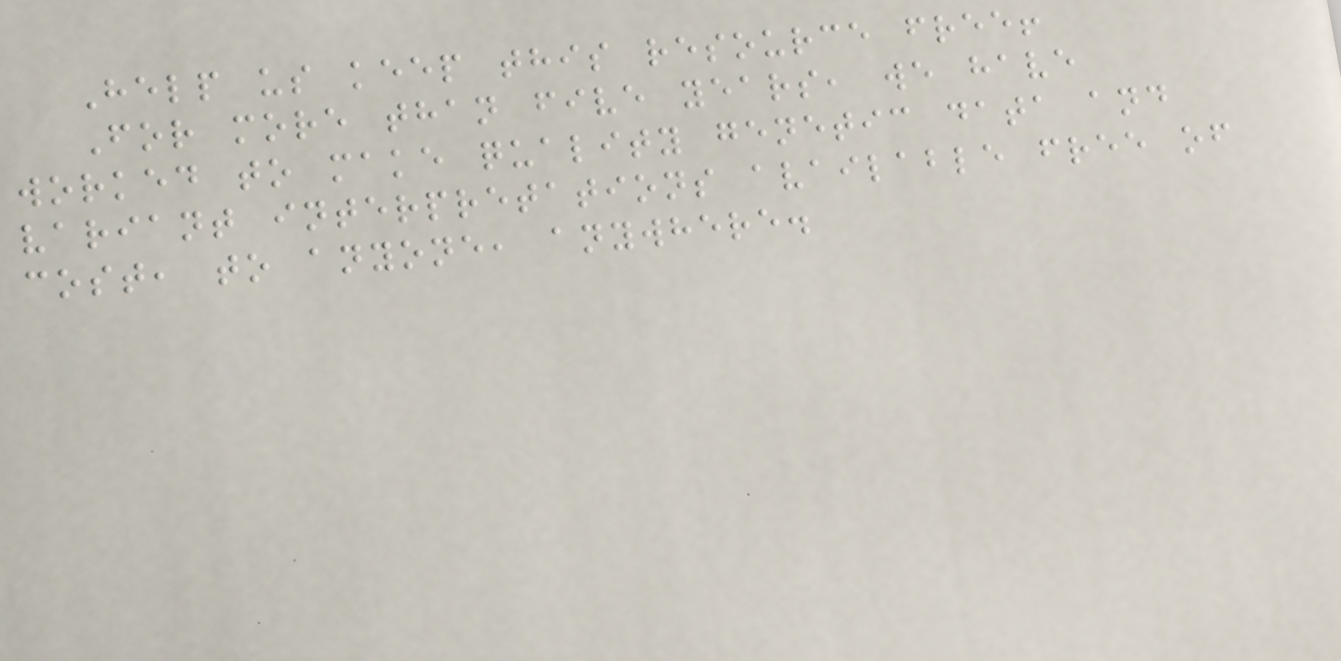Help us keep this resource free!
For more than five years, we have
worked to make quality genetic data and
variant interpretations available free of
cost, to anyone, anywhere.
